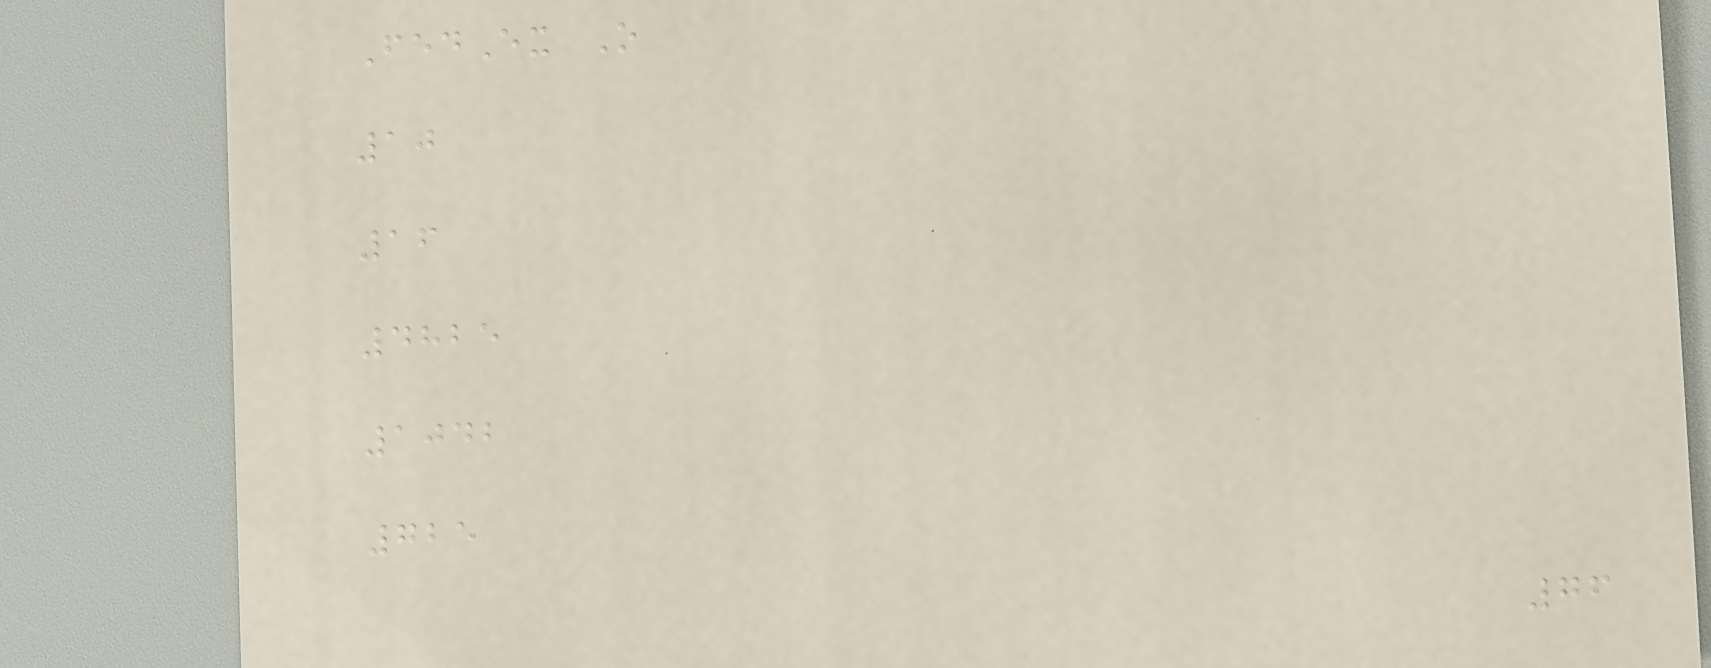FedEx O
10
16
4825
1042
725
76
